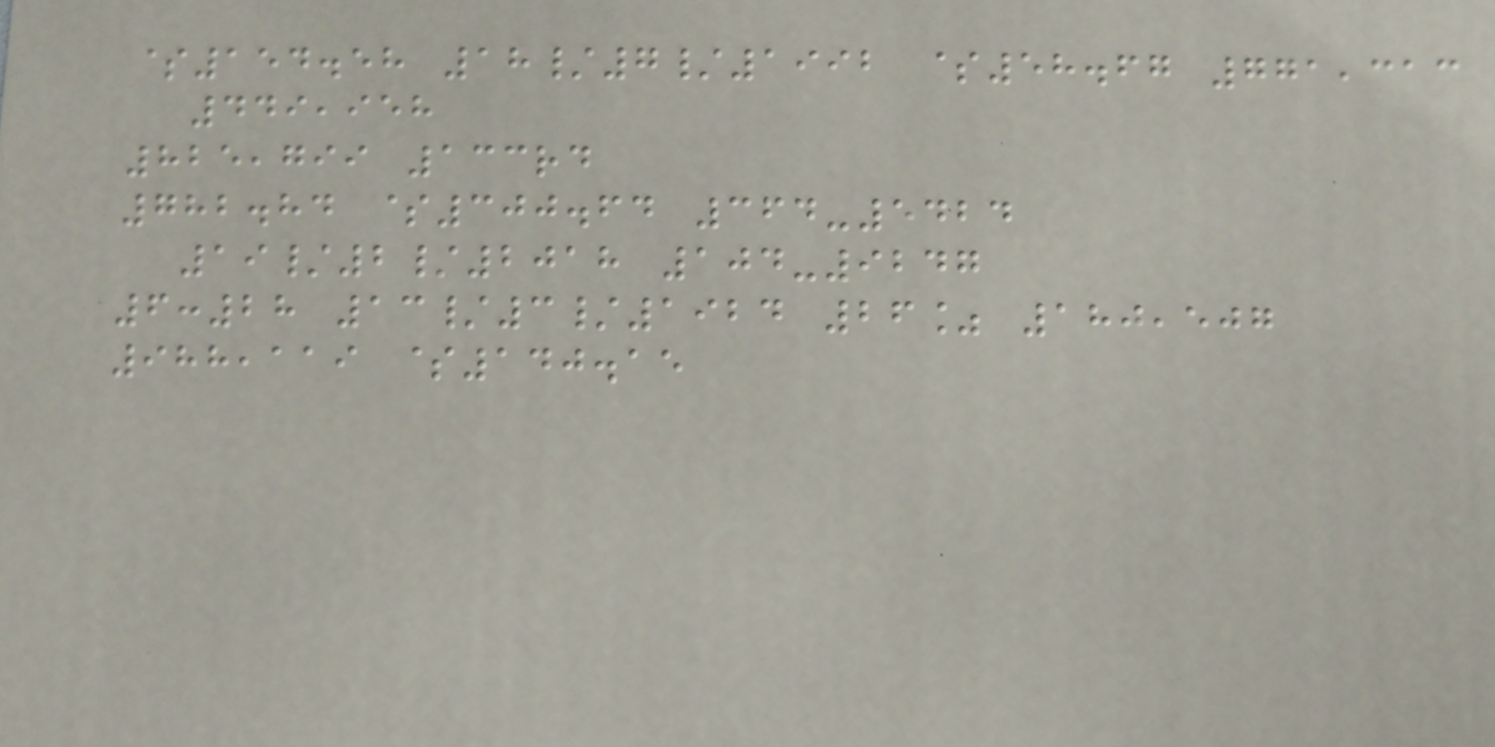$154.58 18/7/1992 $58.67 771,313
449,958
825,799 133rd
782.84 $300.64 364-5424
19/2/2018 104-9247
6:28 13/3/1924 26% 180,507
988,119 $140.15
